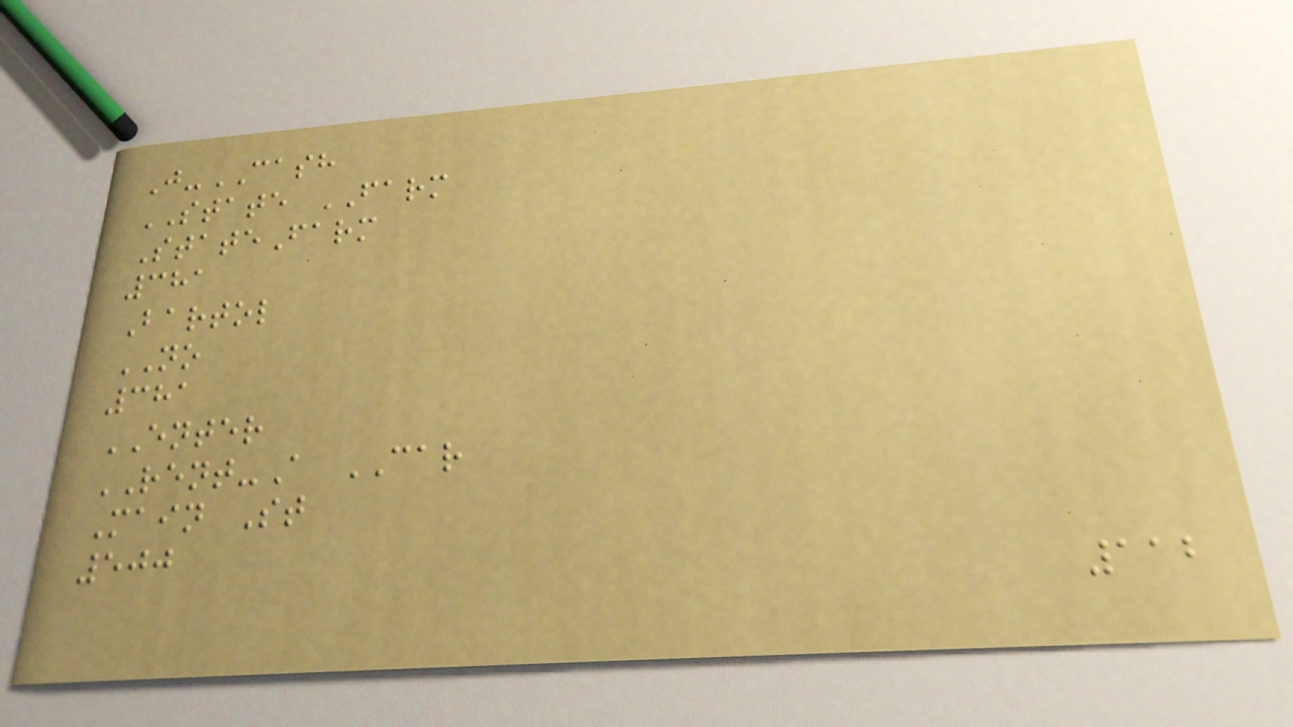J-CASH
STATE FARM
StateFarm
381
Bartol
NO
381
ENTER
RENT-A CAR
Main St
500
112
